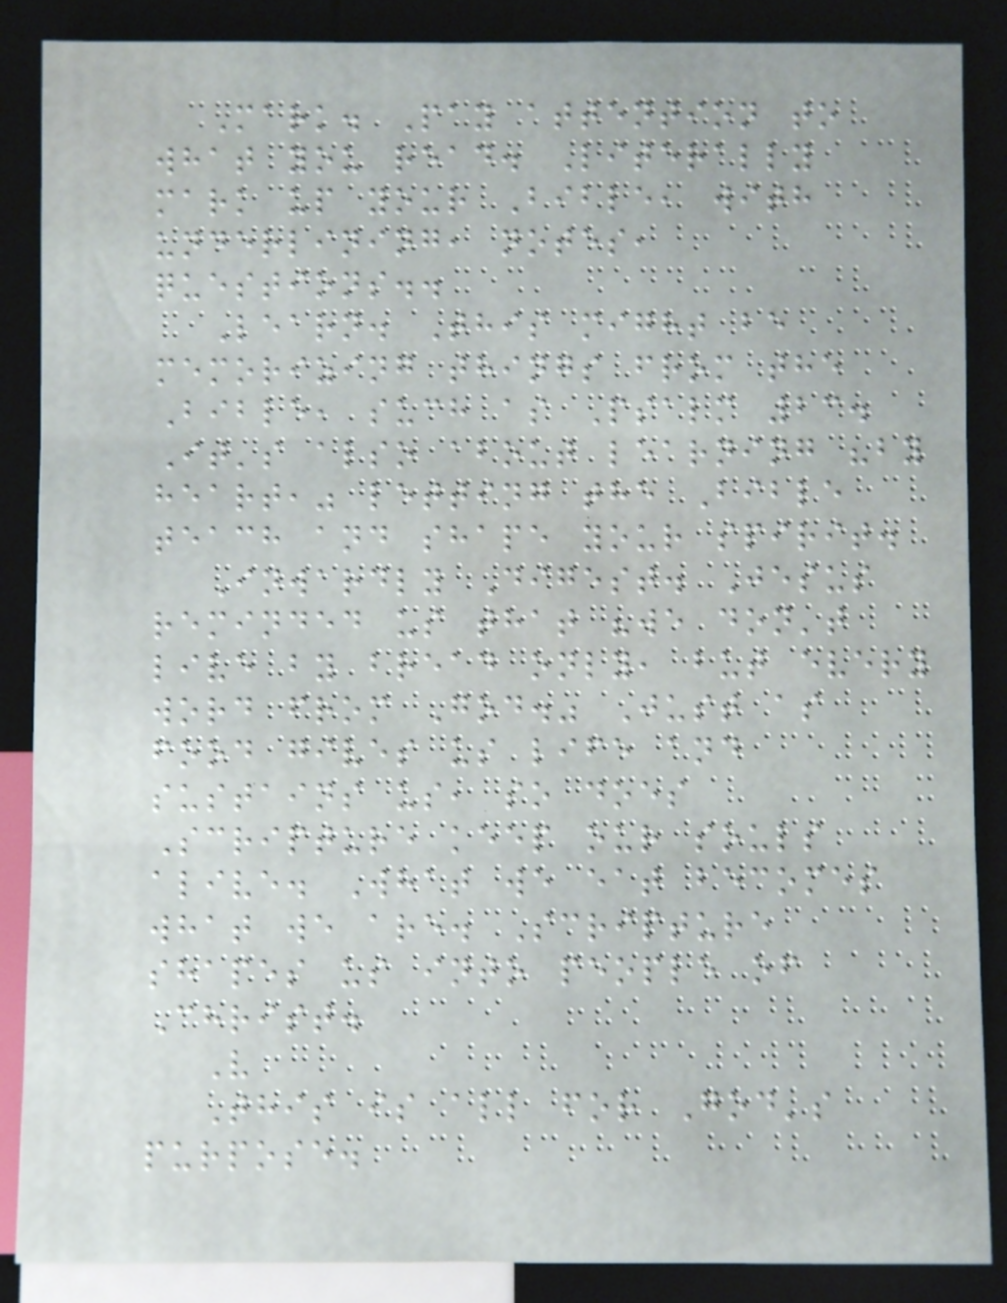Mark. Pay attention to
what you read. Literally
mark up your Bible, with
underlining, notes,
questions..
Learn. This might be
memorizing things from the
Bible, such as Psalm 23.
It's also about learning "by
heart," letting the Bible
teach and shape your spirit.
Inwardly Digest. Jesus
reminded us that "we don't
live by bread only, but every
word from God." Just as
food gives us life and
sustains us, so does
Scripture keep our souls
alive. What we eat becomes
what we are. Scripture
shapes us into people of
Christ.
V
This is all for God's
purpose.
